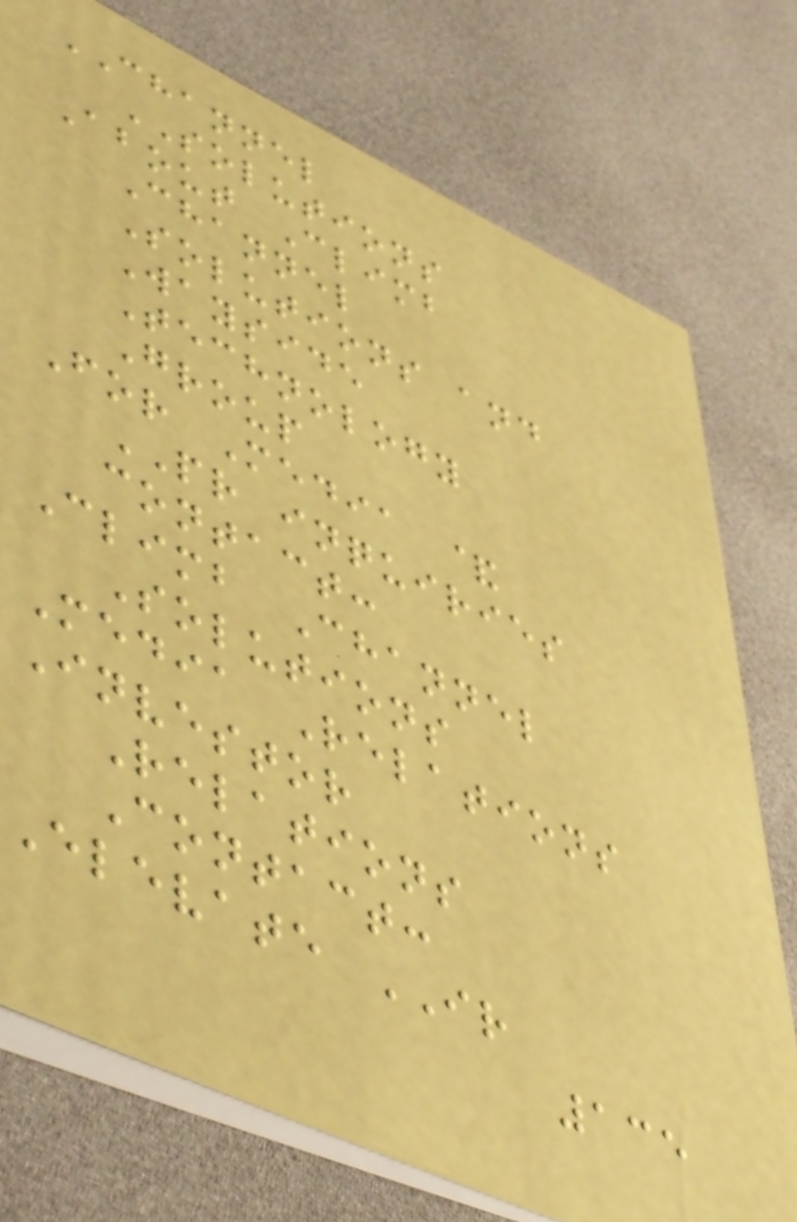CHANNEL
SOLUTIONS
About Climb
Channel
Solutions and
Wayside
Technology
Group
For Media &
PR inquiries
contact:
Climb Channel
Solutions
Media Relations
Investor
Relations
Contact:
Elevate IR
135
